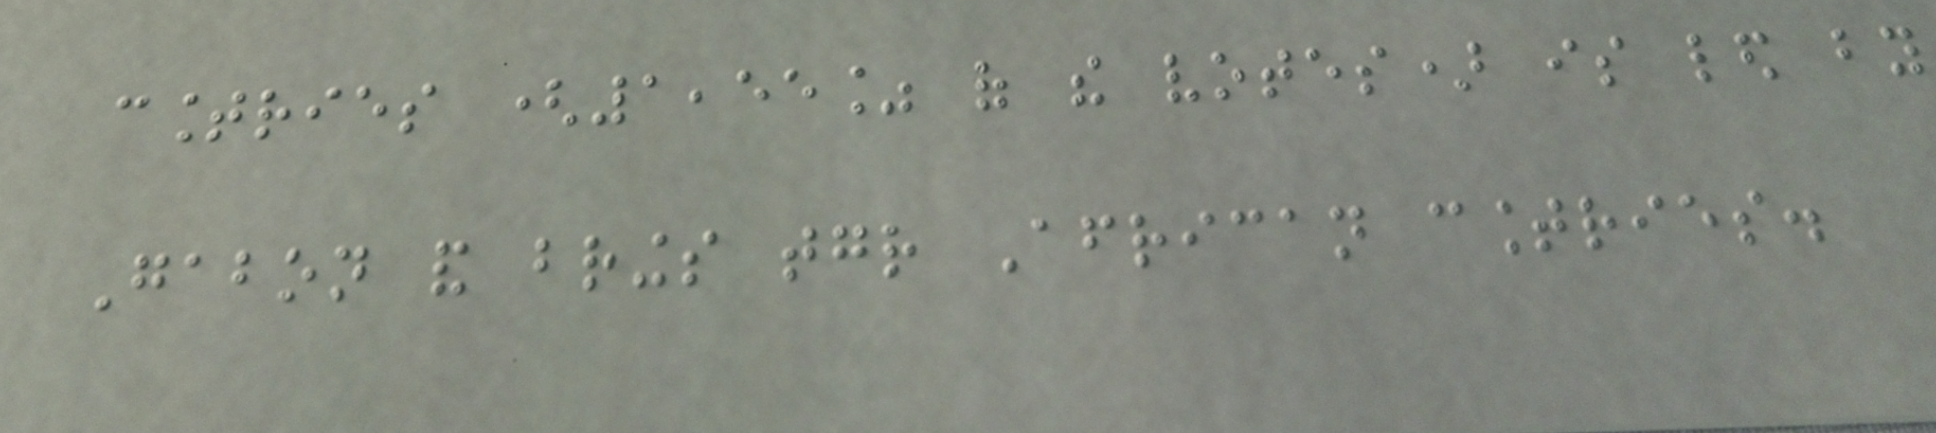countries (1,55% of the votes) is led by
Gabon and brings together African countries.
